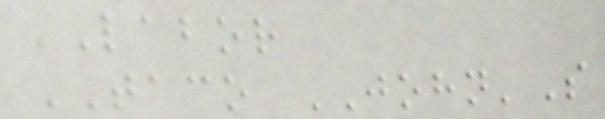LABOR
TACO JOHN'S
